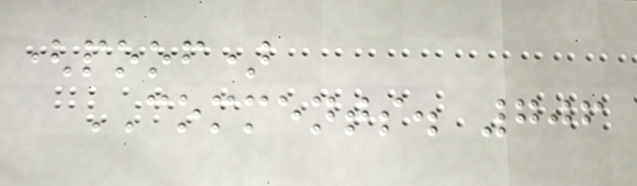(poof)
COMMENTS. 706
